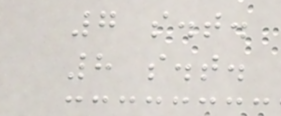7 s.t.
8 s.t.
